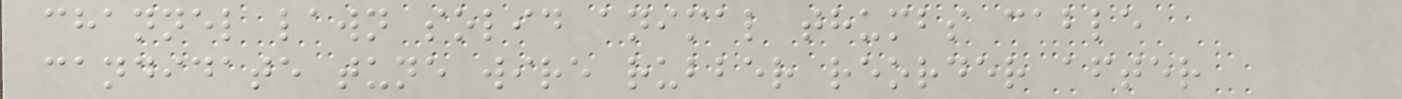channel lawn solid animal thumbs cable
candidate tune wire rubber reorder after
